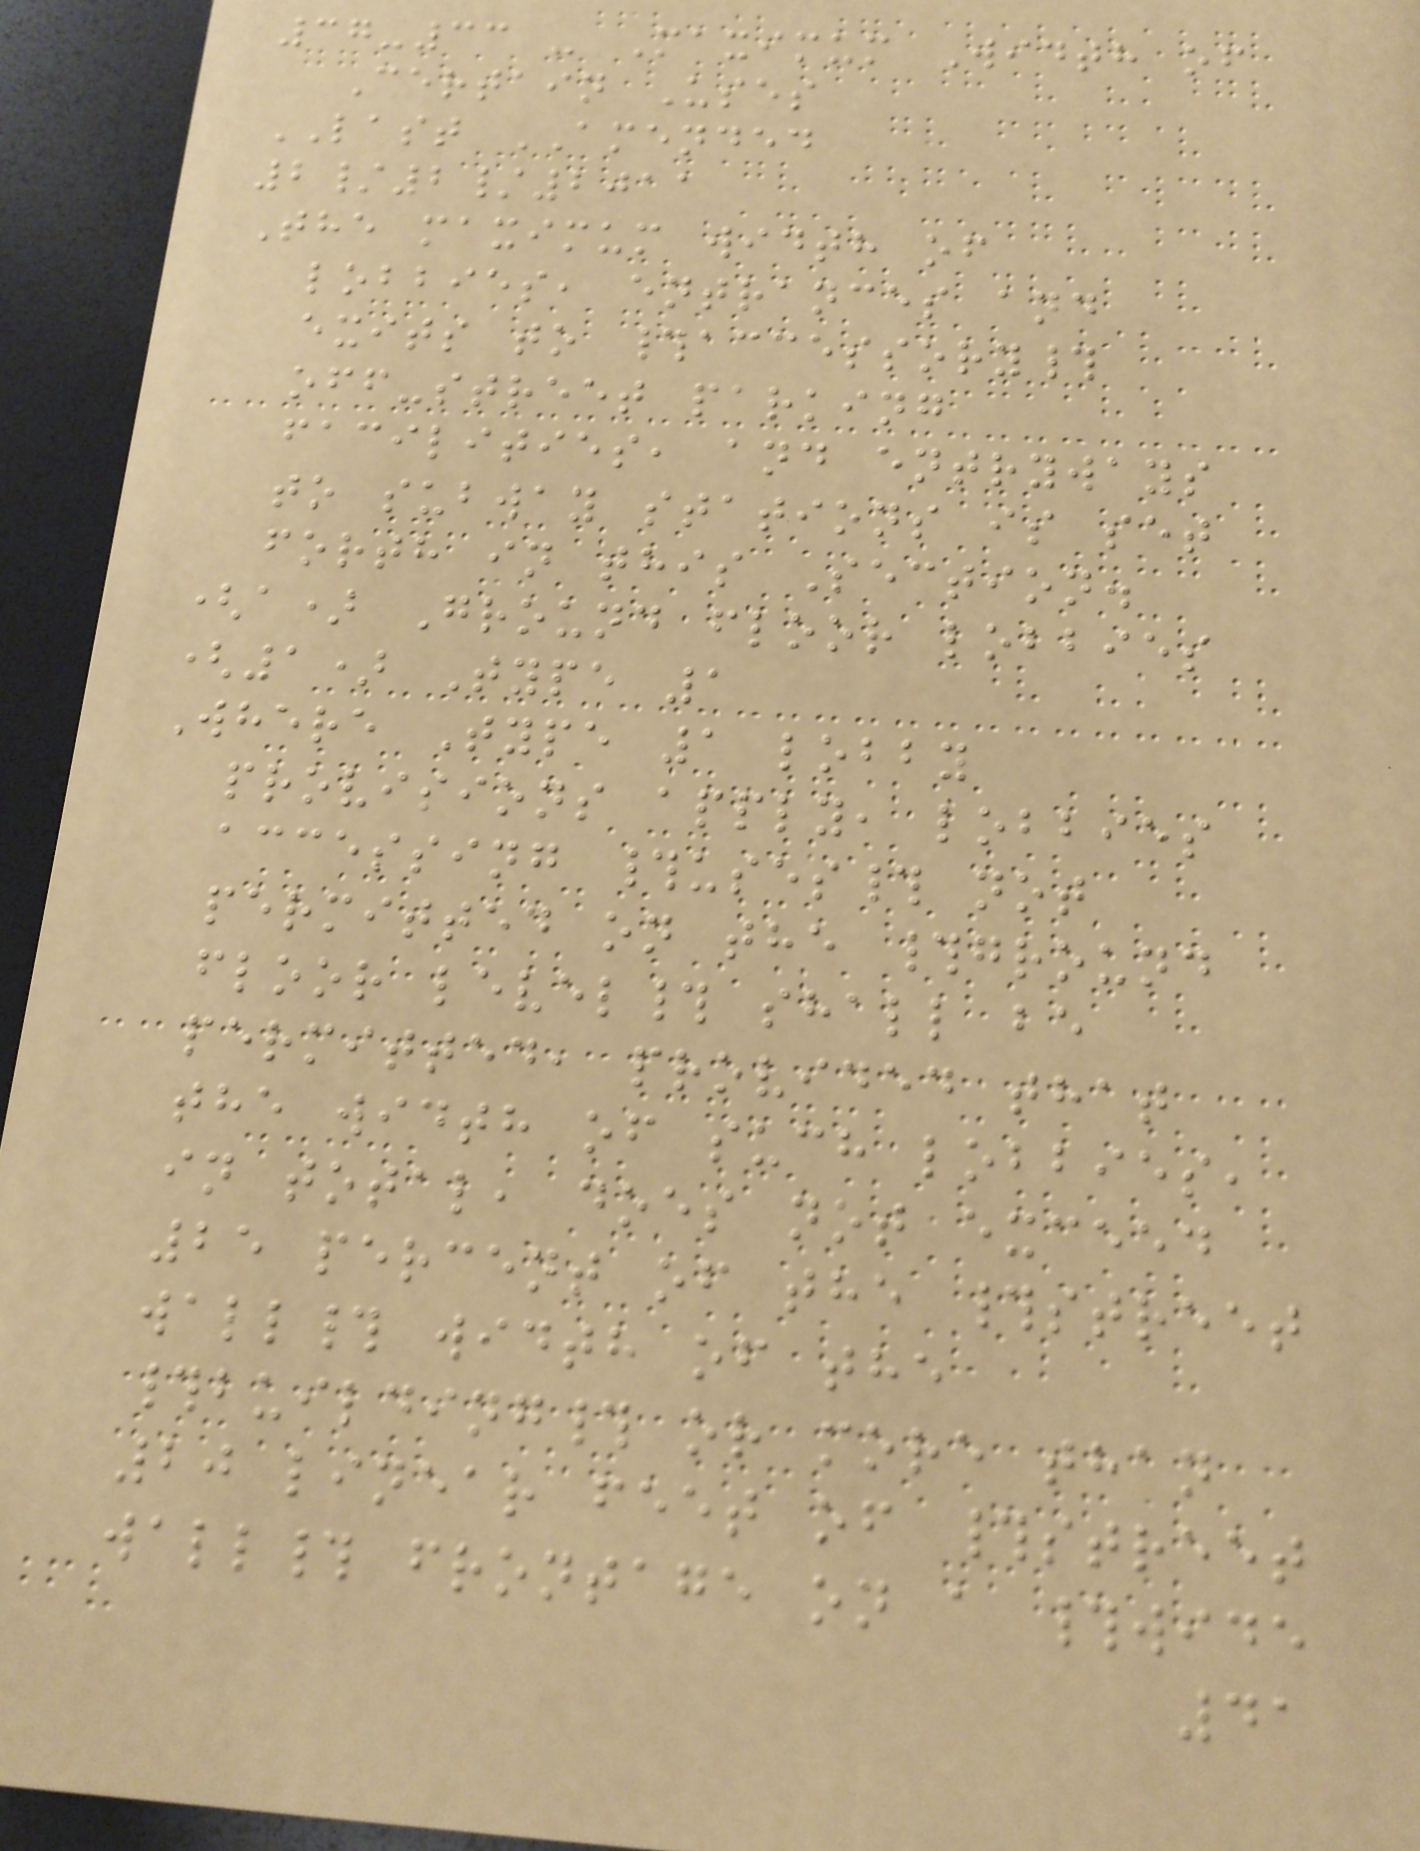37-33 - Maximum Width of
Certain Uses
LAST AMENDED
2/2/2011
The maximum width of
lobbies, entrances and
exits to #accessory#
off-street parking
facilities, and entryways
to subway stations is set
forth in this Section.
(a) Ground floor lobbies
(1) Type 1
Where Type 1 lobby
provisions apply, lobbies
accessing #uses# not
permitted on the #ground
floor level# shall be
permitted, provided that
the width of such lobbies,
in total, does not exceed
25 percent of the #street
wall# width of the
#building# or more than
20 linear feet of #street
wall# frontage on a #wide
41
